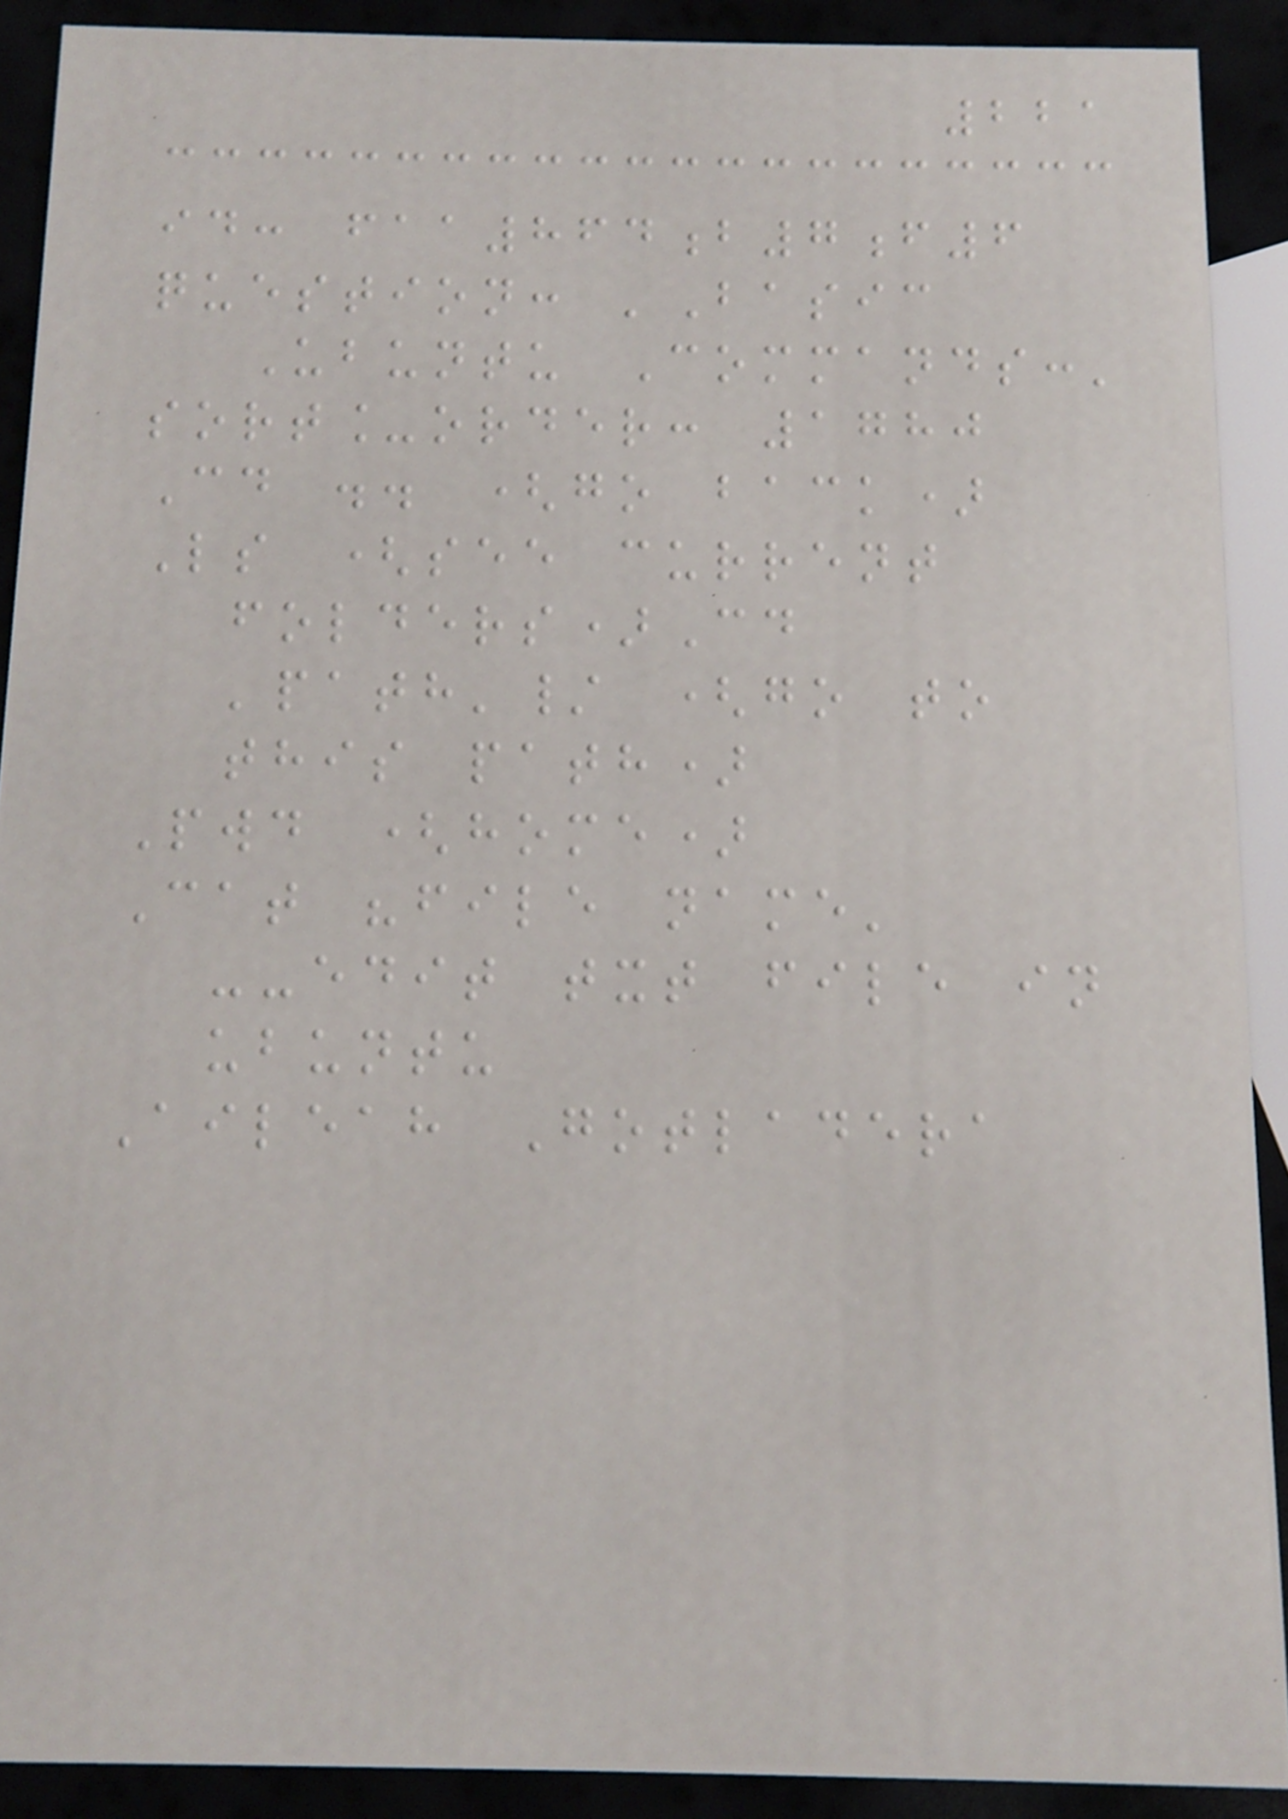221
id: faa864b7f6
question: 'Basic
Ubuntu Commands:'
sort_order: 1780
Cd .. (go back)
Ls (see current
folders)Cd
'path'/ (go to
this path)
Pwd (home)
Cat "file name'
--edit txt file in
ubuntu
Aileah Gotladera
